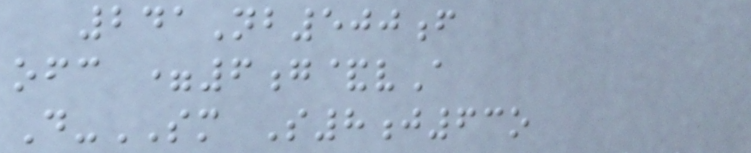241Nb500f
ofc =6g&vA
D-SM S8j63o
